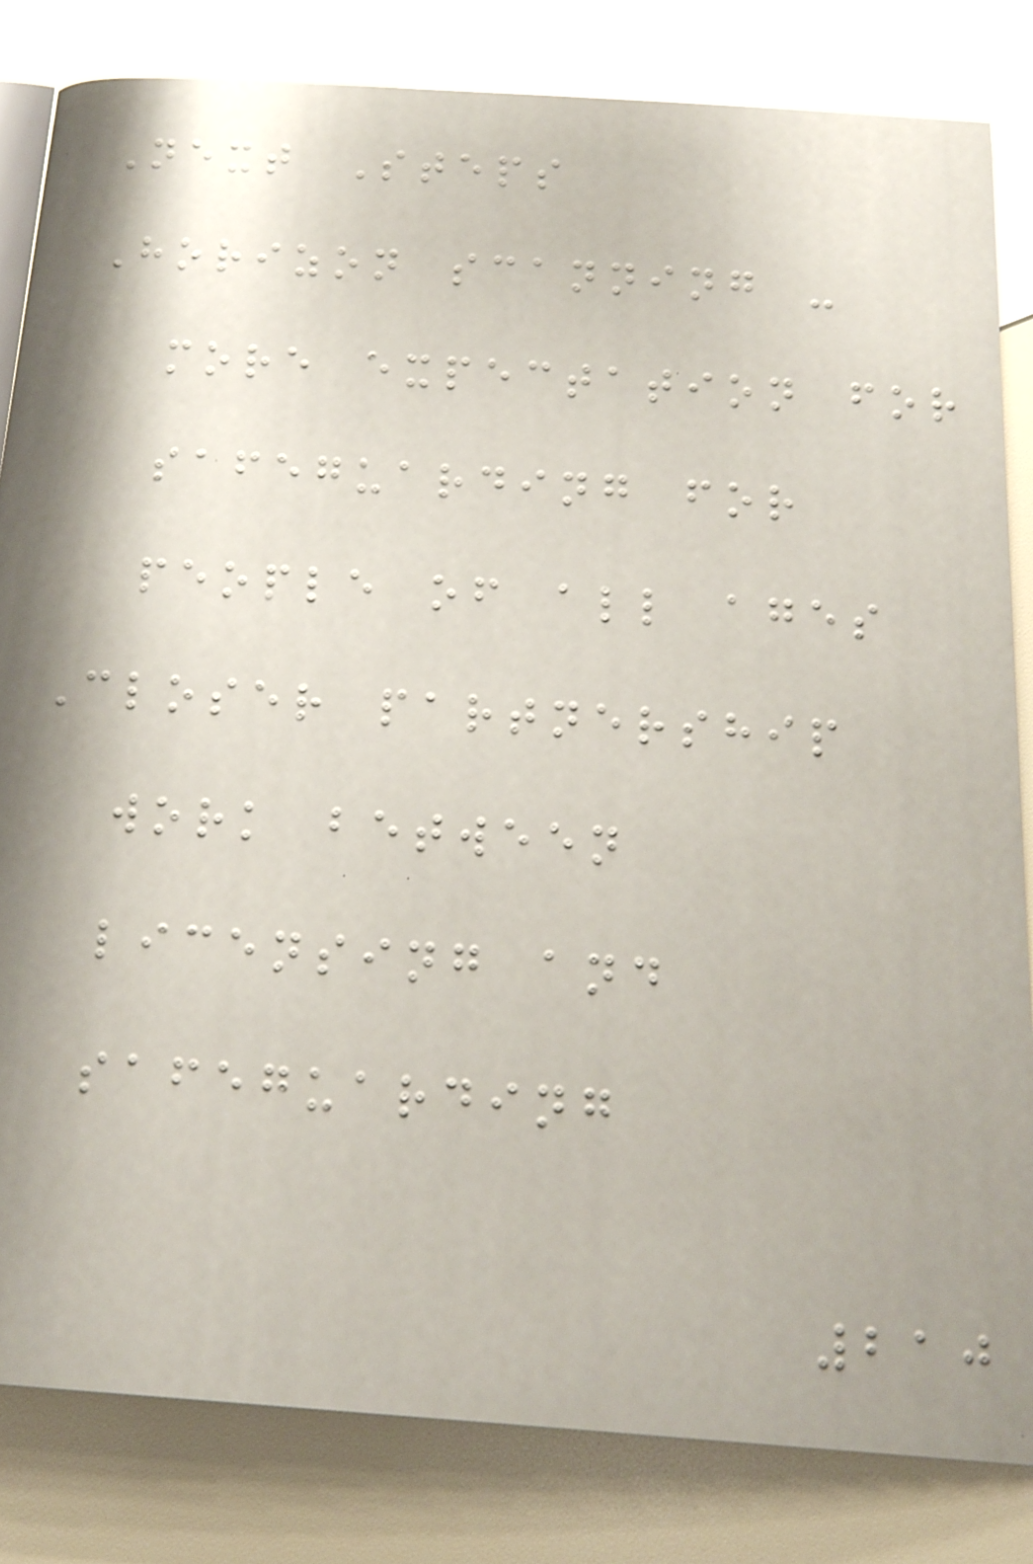Next Steps
Horizon scanning -
more expectation for
safeguarding for
people of all ages
Closer partnership
work between
licensing and
safeguarding
210
